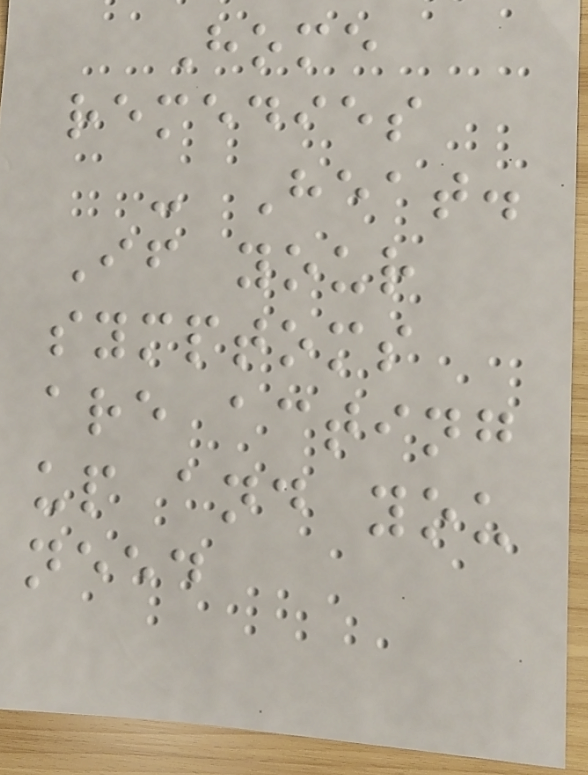Home
remedies
- Heat.
If your
symptoms
are acting
up and you
need
